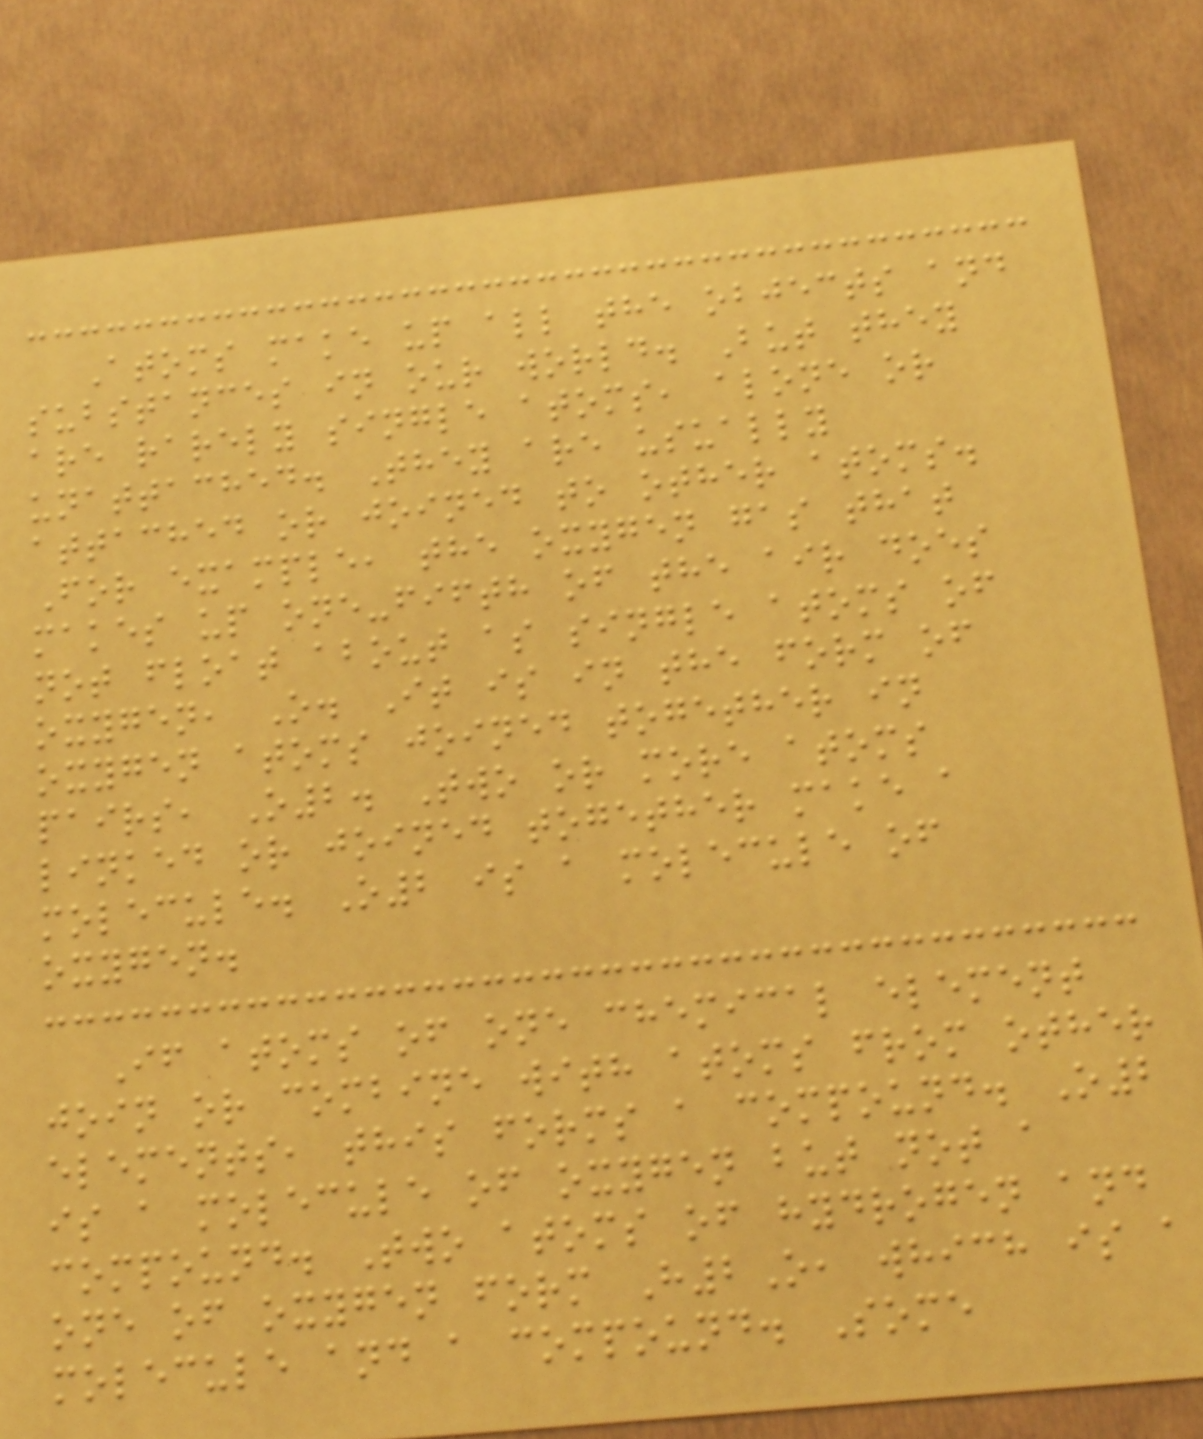Atoms make up all the objects and
substances in our world. But they
are rarely single atoms, alone or
unattached. They are usually
attached or joined to other atoms.
For example, the oxygen gas that
makes up one-fifth of the air does
not float about as single atoms of
oxygen, O. It is in the form of
oxygen atoms joined together in
pairs, O2. Two or more atoms
linked or joined together make a
molecule. O2 is a molecule of
oxygen.
If atoms of one chemical element
join or combine with atoms from other
elements, this forms a compound. O2
is a molecule of oxygen but not a
compound. Two atoms of hydrogen and
one of oxygen form H2O, which is a
molecule and a compound. Some
